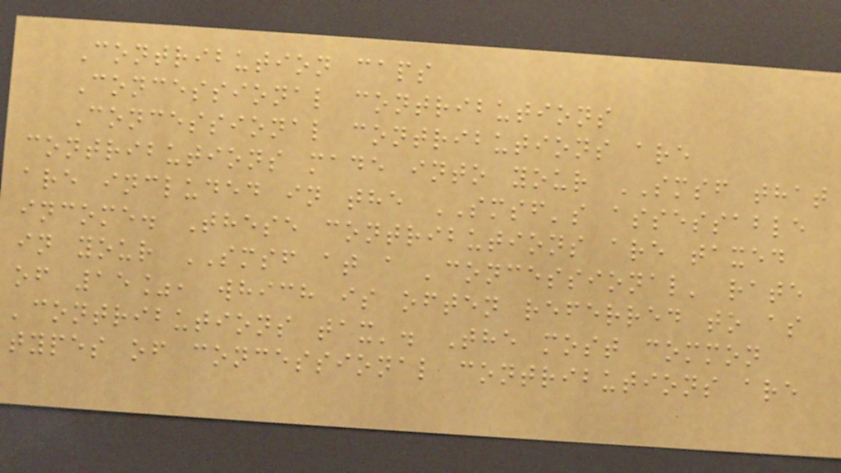Contribution caps
Concessional contributions
Concessional contributions are
contributions made into your SMSF that
are included in the SMSF's assessable
income. These contributions are taxed
in your SMSF at a 'concessional' rate
of 15%, which is often referred to as
'contributions tax'. The most common
types of concessional contributions are
